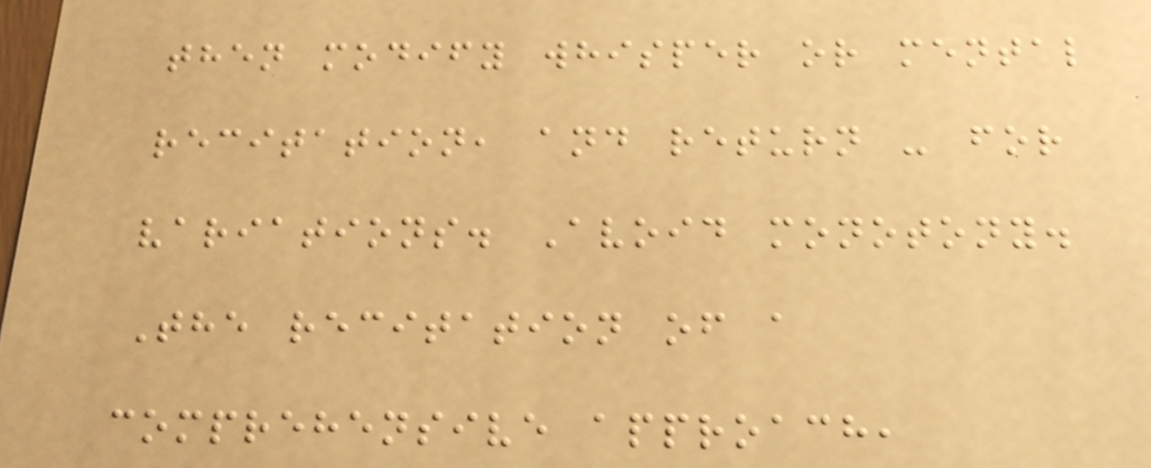then modify whisper or mental
recitation, and return - for
variations. Avoid monotony.
The recitation of a
comprehensive approach,
